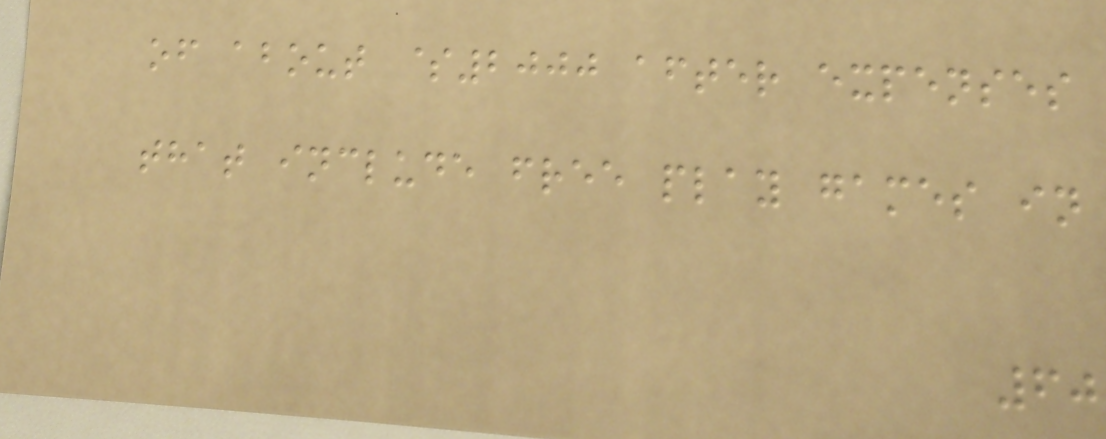of about $2000 after expenses
that include free play games in
60
